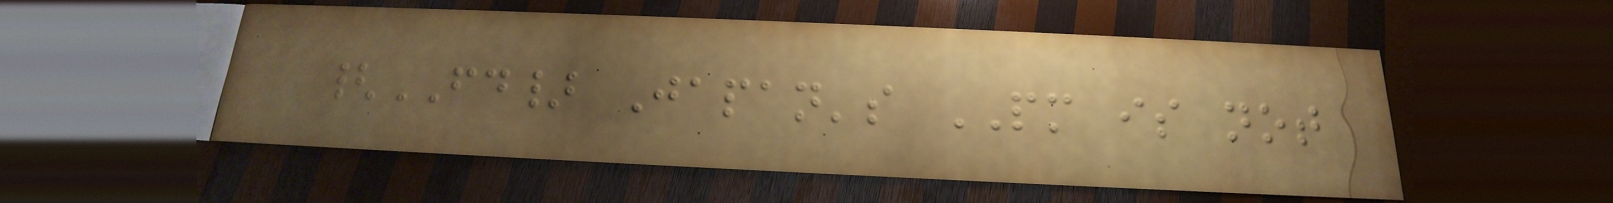{FD} Japan's PM is not
